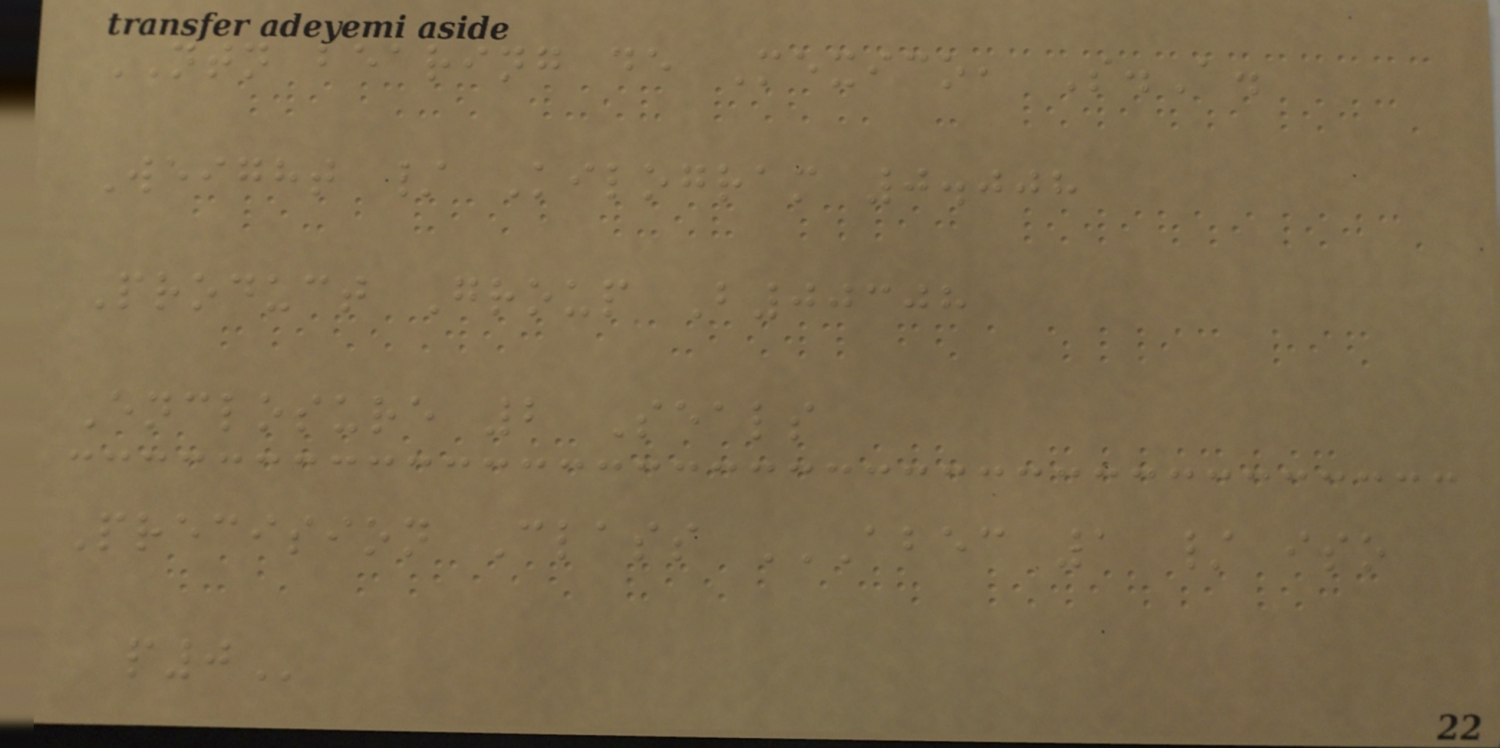NTN bearing de Mexico, S.A.
Weight / Kilogram 0.008
Product Group B00308
Enclosure 2 Seals
Precision Class ABEC 1 / ISO
P0
